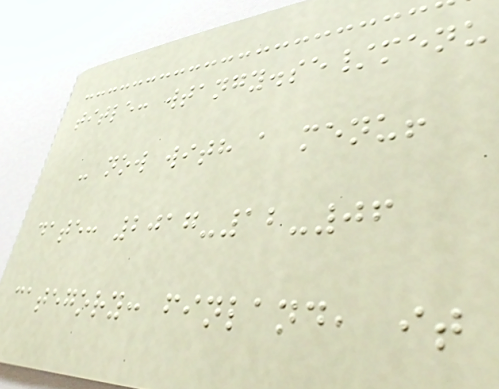title: wtangy.se/menu
- now with a menu!
date: 2017-12-06
category: finland, it
